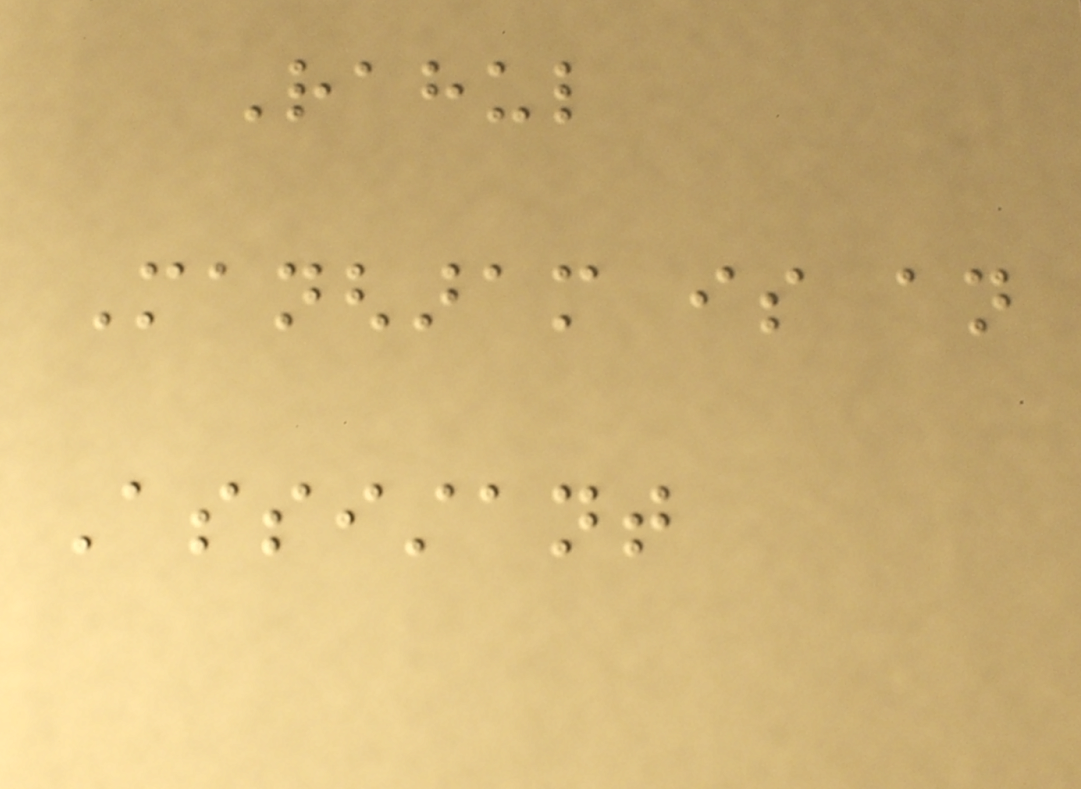Rahul
Mangharam is an
Assistant
